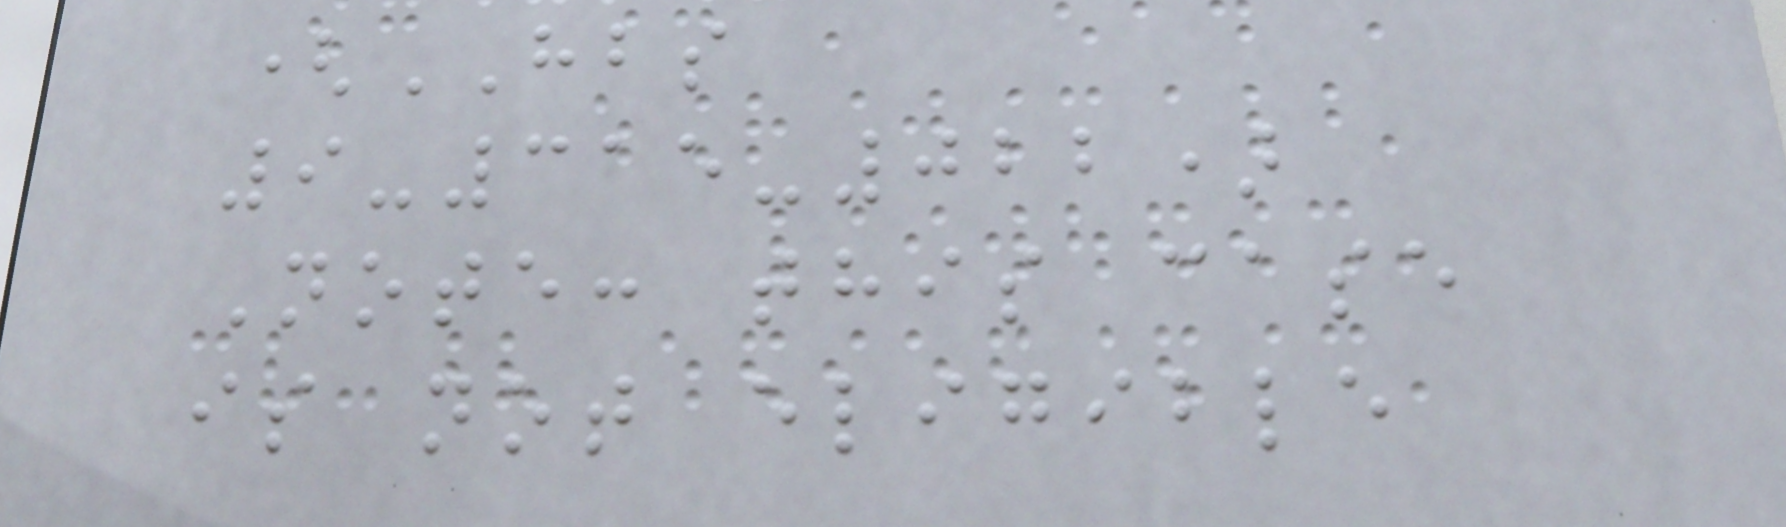(HBS
9-315-022)
Note: this case
is not eligible
